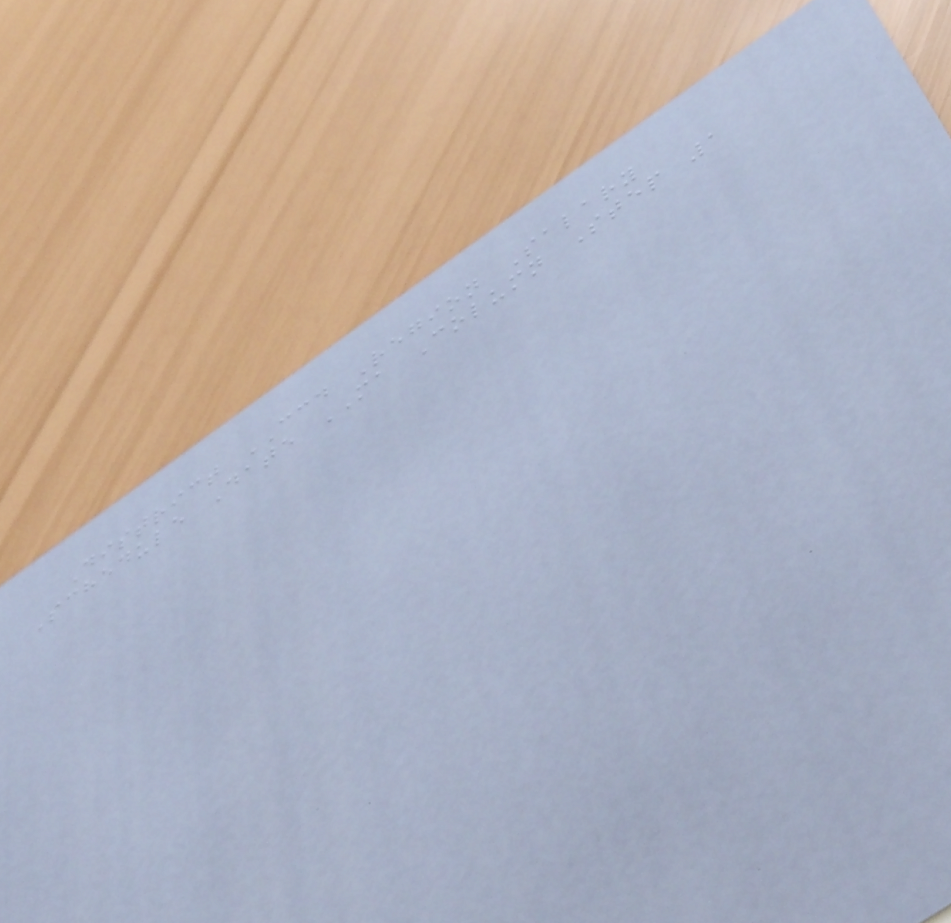District CCD Region Salary
Schedule Date MA Column Step 1
